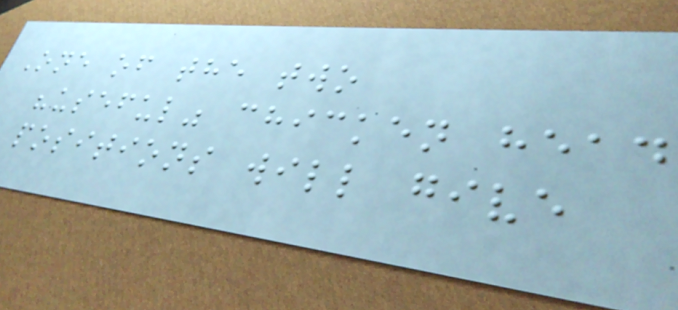One of the two
"useful" chicken head
positions will give
